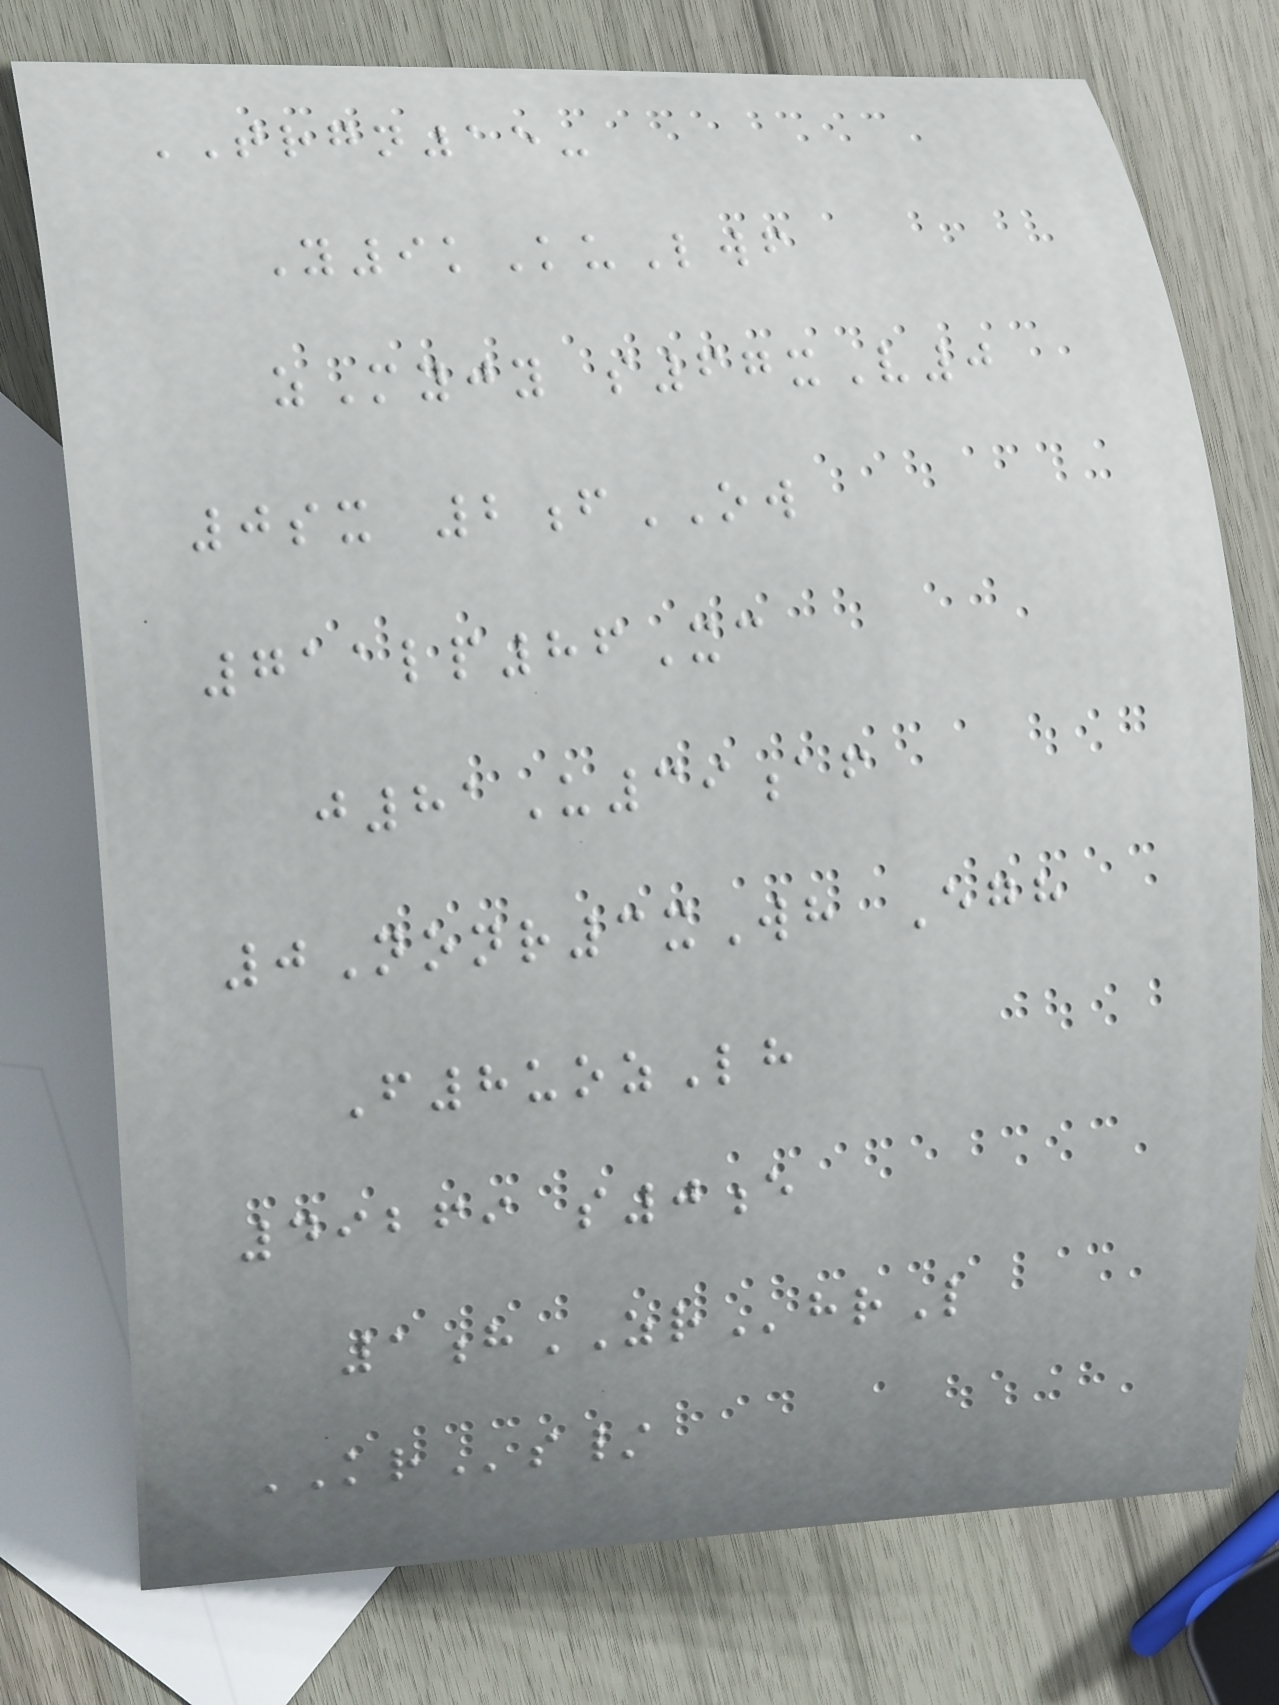TRGN15-
Y9kKuLwf
zMyjy s67xV0
0sx 2fOW
711lp86Xc
j81U39af
0Nonr3xWh Egh
F8uozLh
49269 s0e
1hZRhrL
KRs/
